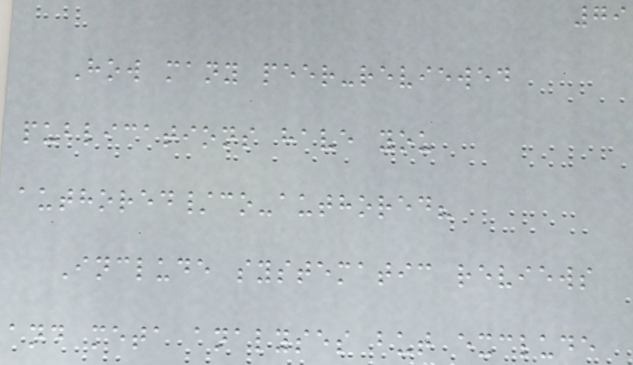79
How many peer-reviewed
publications have you
authored/co-authored?
Include systematic reviews
and meta analyses but exclude
